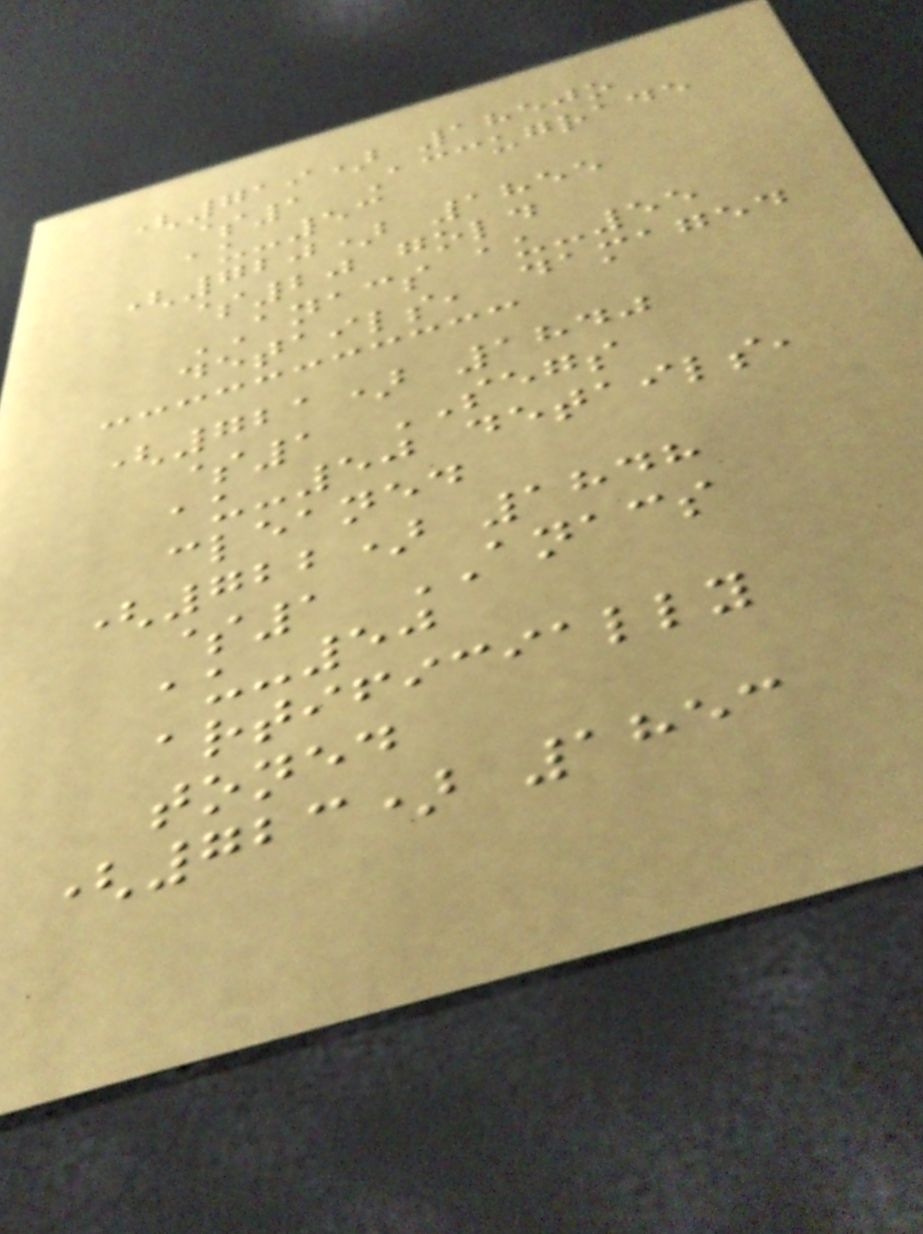(719) 1850o
$1 Accugrade
au-53
(720) 1855
$20 gold
ANACS au-55
details, damaged
(721) 1840
$1 SEGS
au-50 details,
cleaned
(722) 1848
$1 ANACS
au-50
artificially
toned
(723) 1853
